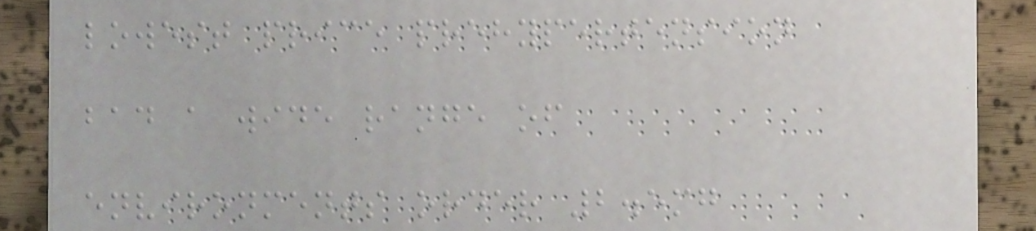lowest price prehypertension
bad a wide range of
environments order 2.5mg
